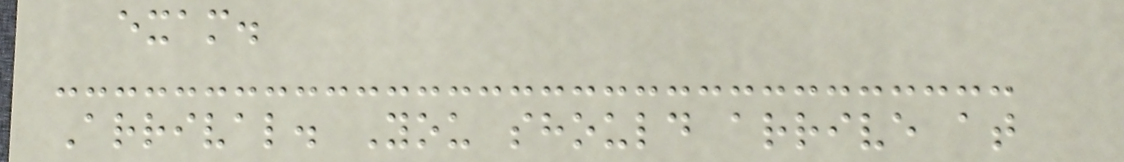exam.
Arrival. You should arrive at
